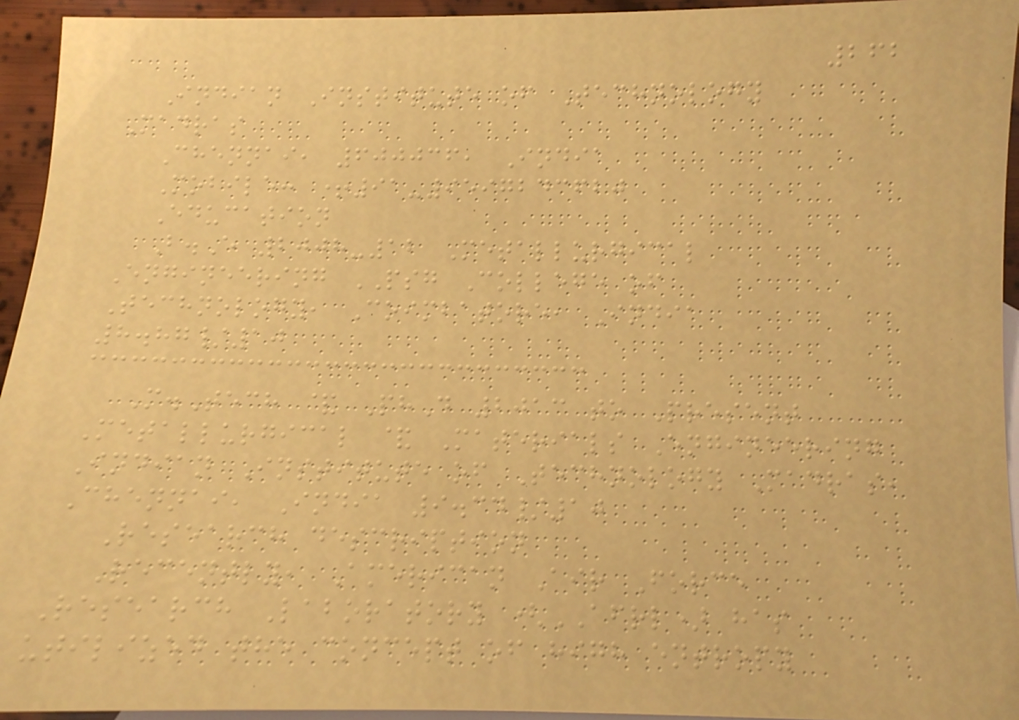262
Indian Institute of Technology
Madras
Chennai, 600036, India
Mobile: +91-9597243620
Education
B.E 2008-12 Metallurgical
Engineering PSG College of
Technology, Coimbatore, India
8.87/10
M.Tech & PhD 2013 to Present
Metallurgical & Materials Engineering
Indian Institute of Technology Madras,
Chennai, India 9.34/10
Research description
Recently, American Air Force
Research Laboratory (AFRL) has
utilized the concept of high entropy
